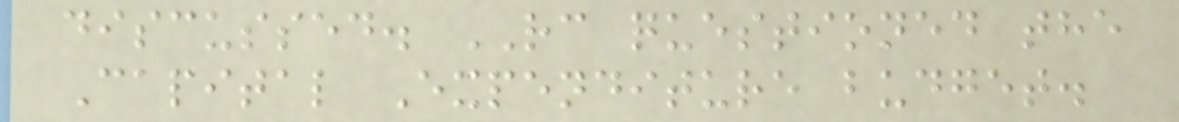discussed. RC questioned the
Capital Expenditure budget.
